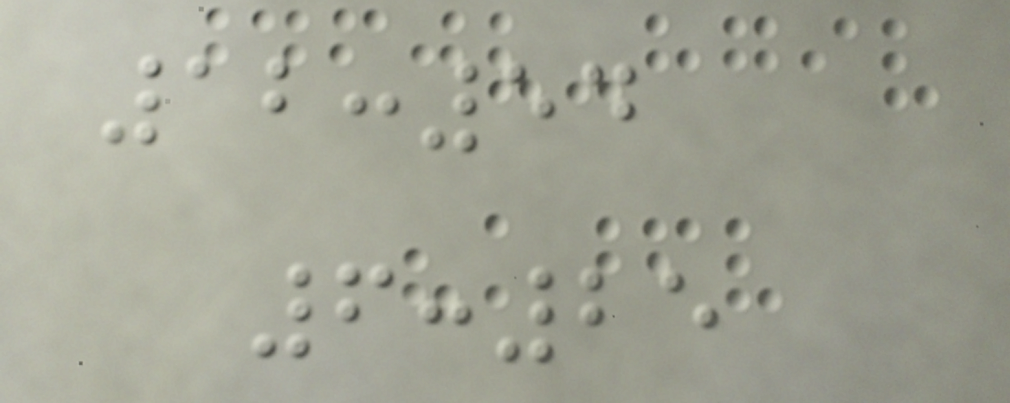12:54
6:25
